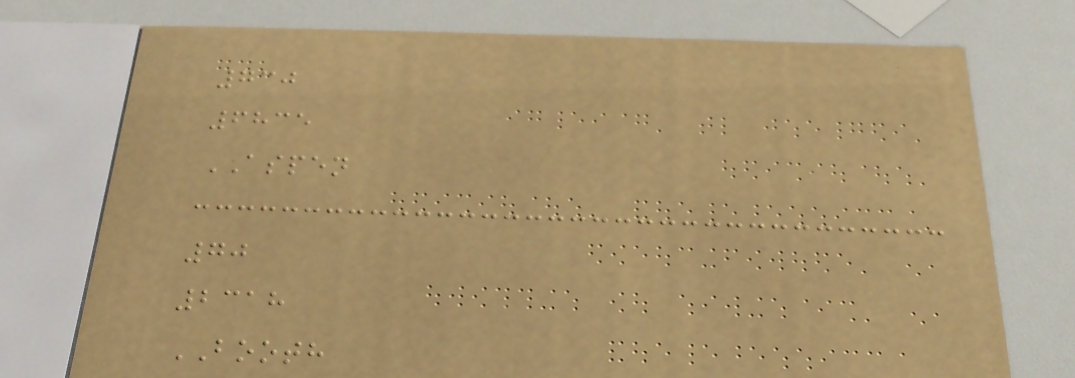730
6835
ASPEN
70
2318
BOOTH
